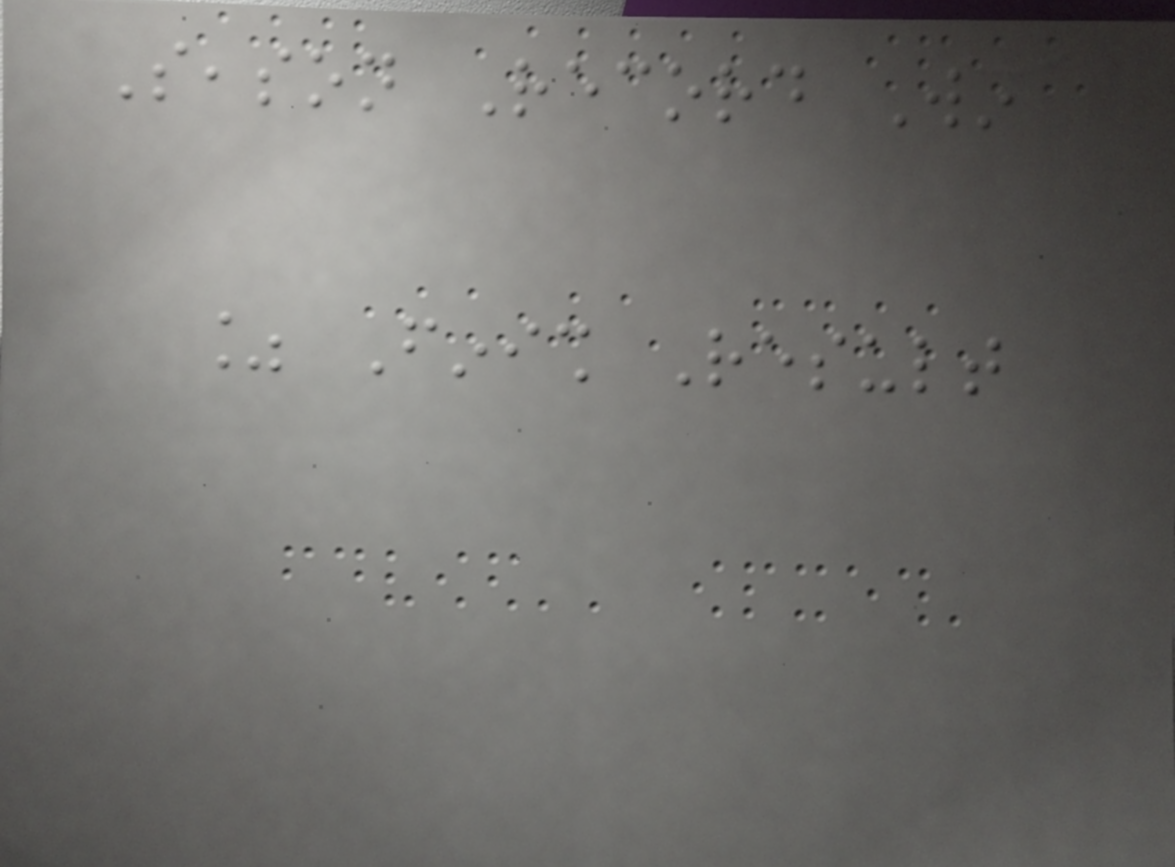Season Record Win
% Finish Result
